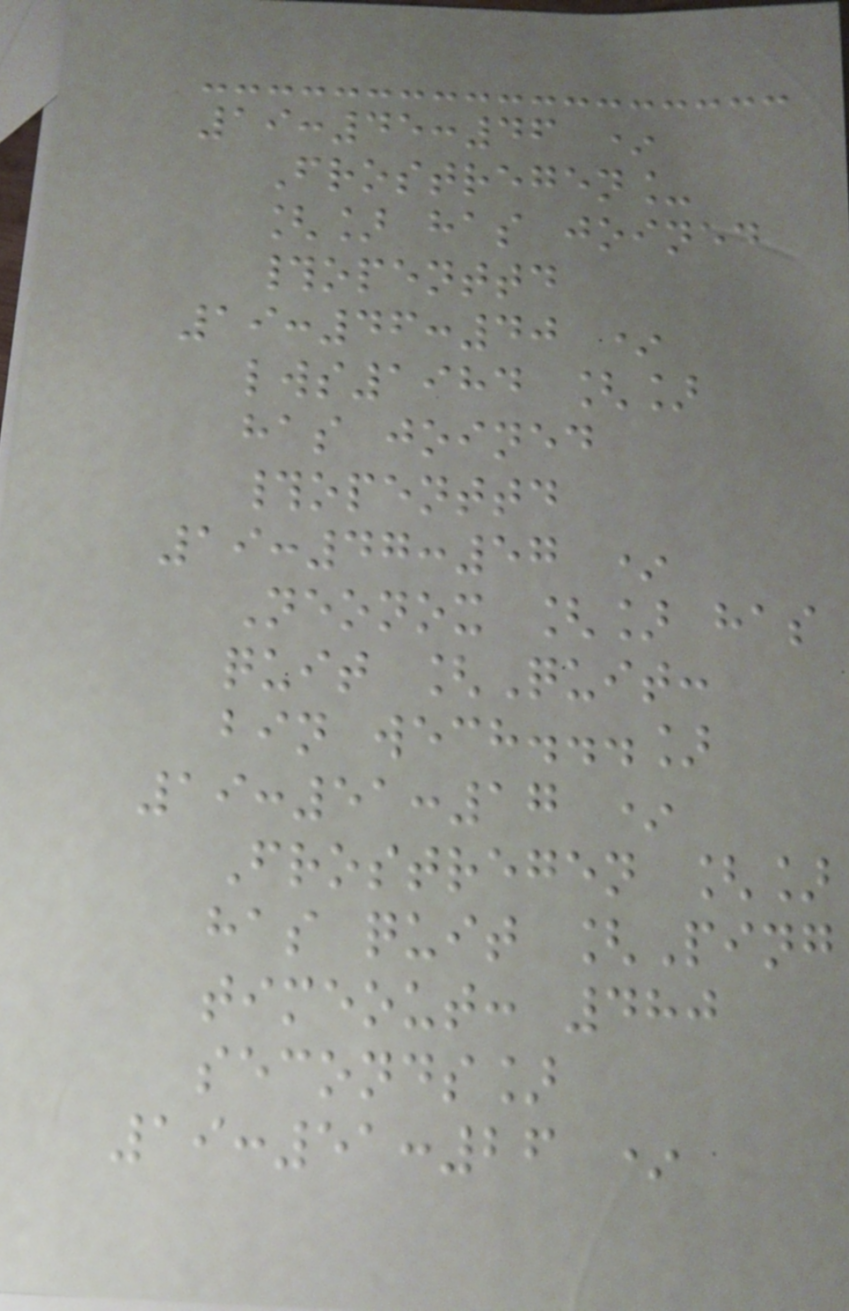19:45:46 *
Frostregen_
[] has joined
#openttd
19:46:40 *
lws1984 []
has joined
#openttd
19:47:57 *
Neonox [] has
quit [Quit:
bin wech...]
19:51:17 *
Frostregen []
has quit [Ping
timeout: 480
seconds]
19:51:26 *
